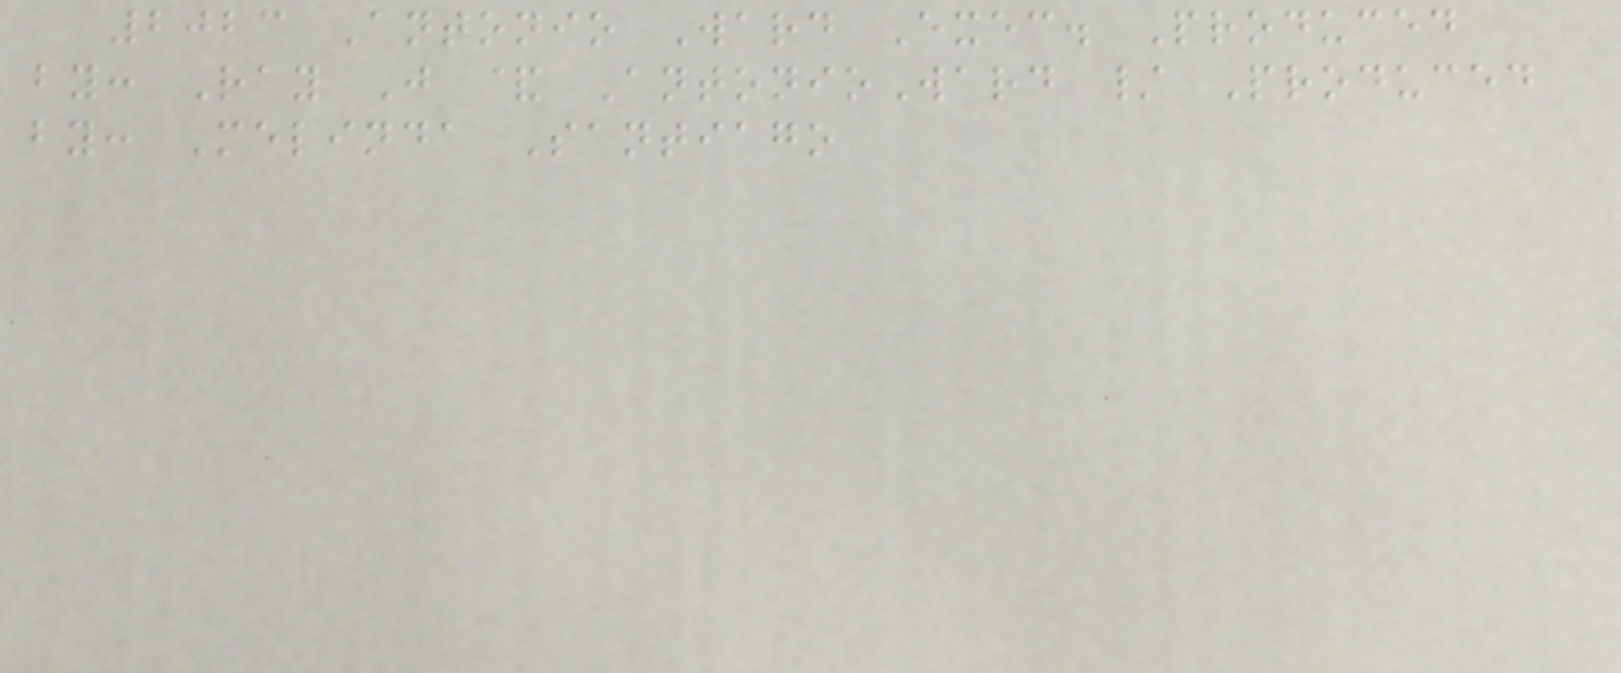2023 Antonio Ward Exec. Produced
by: Ray J & AntonioWard / Produced
by: Melinda Santiago
